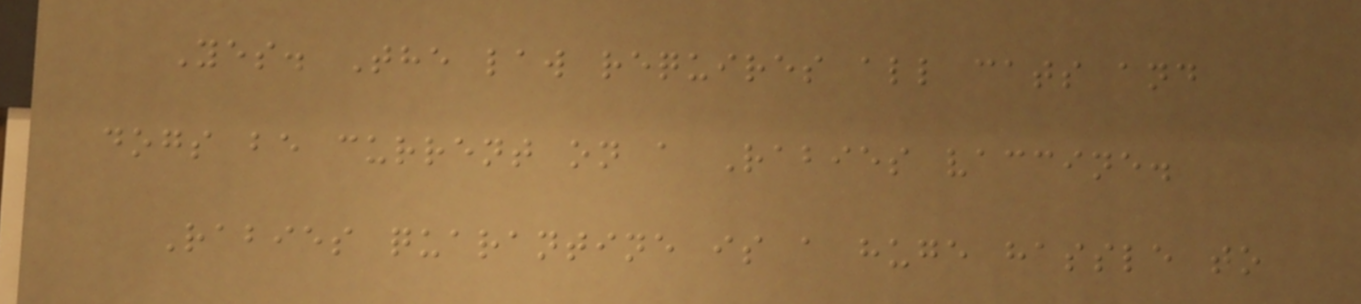Yes. The law requires all cats and
dogs be current on a Rabies vaccine.
Rabies quarantine is a huge hassle to
